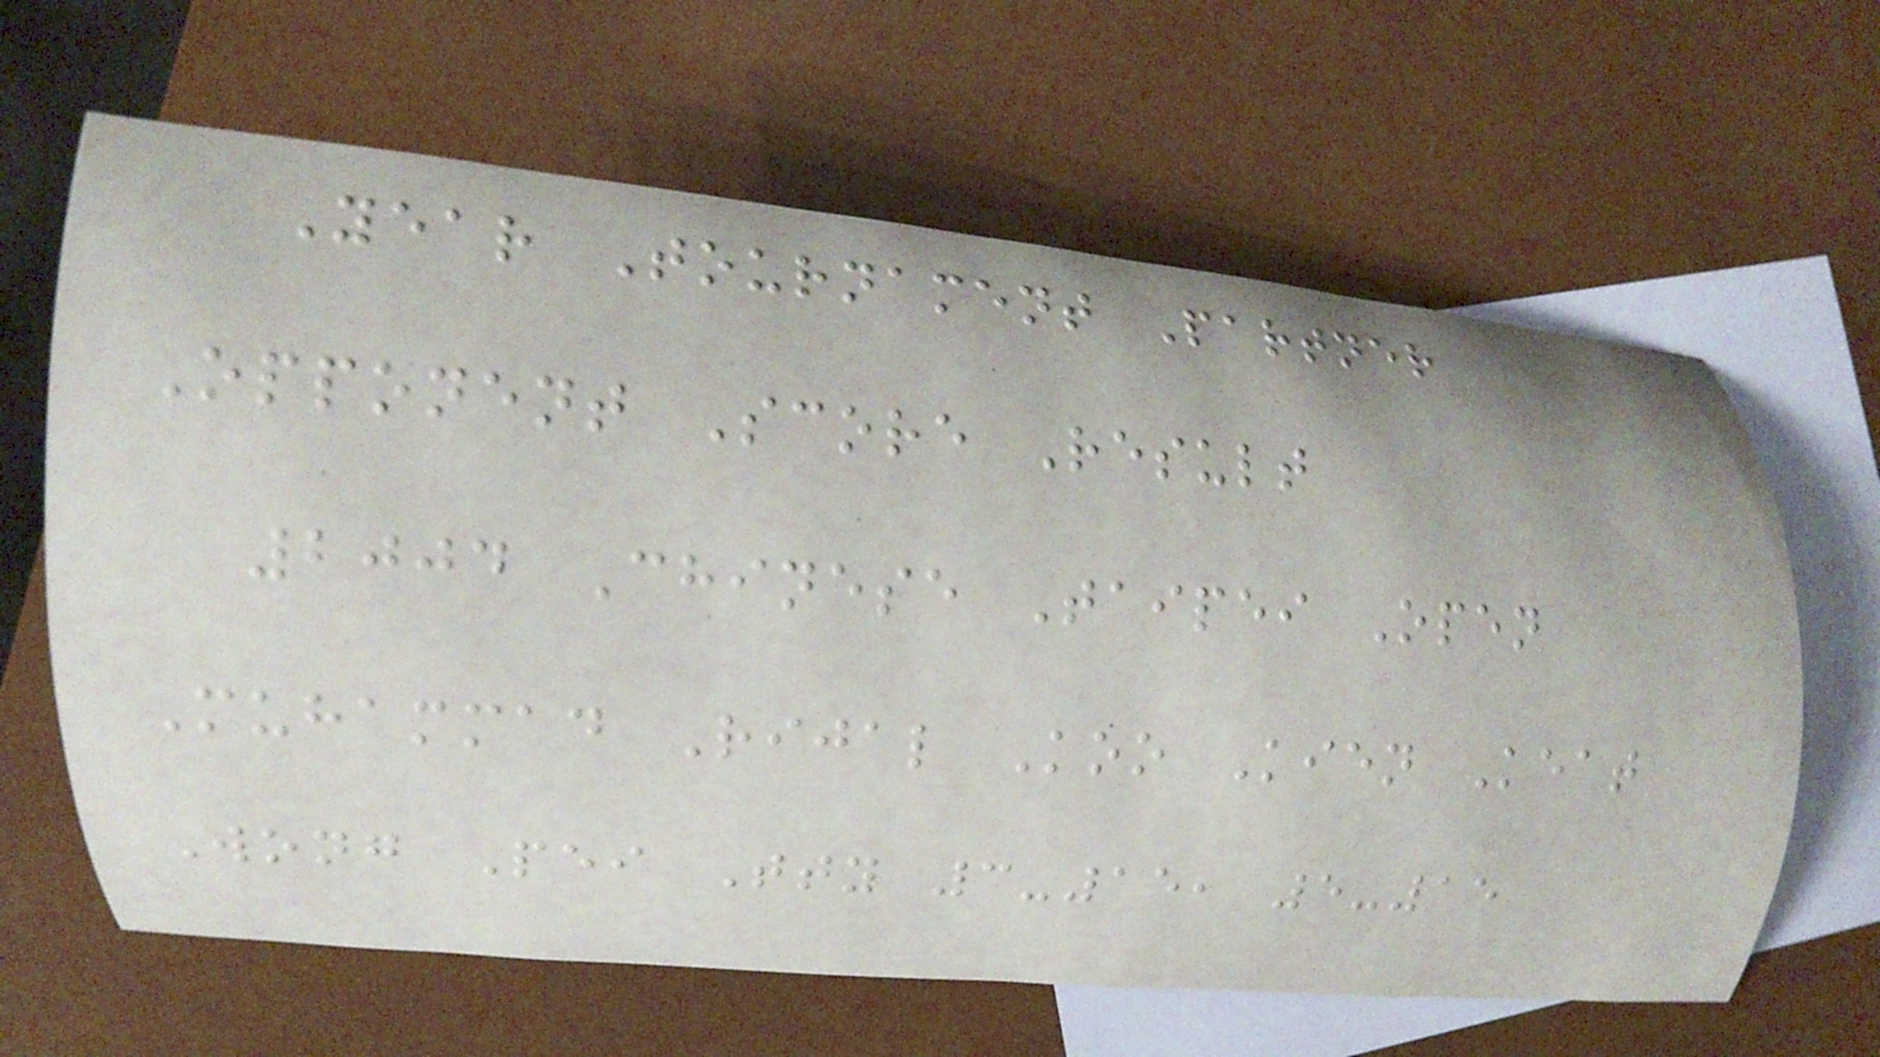Year Tournament Partner
Opponent Score Result
2004 Chinese Taipei Open
Muhammad Rijal Koo Kien Keat
Wong Pei Tty 3-15, 5-15
